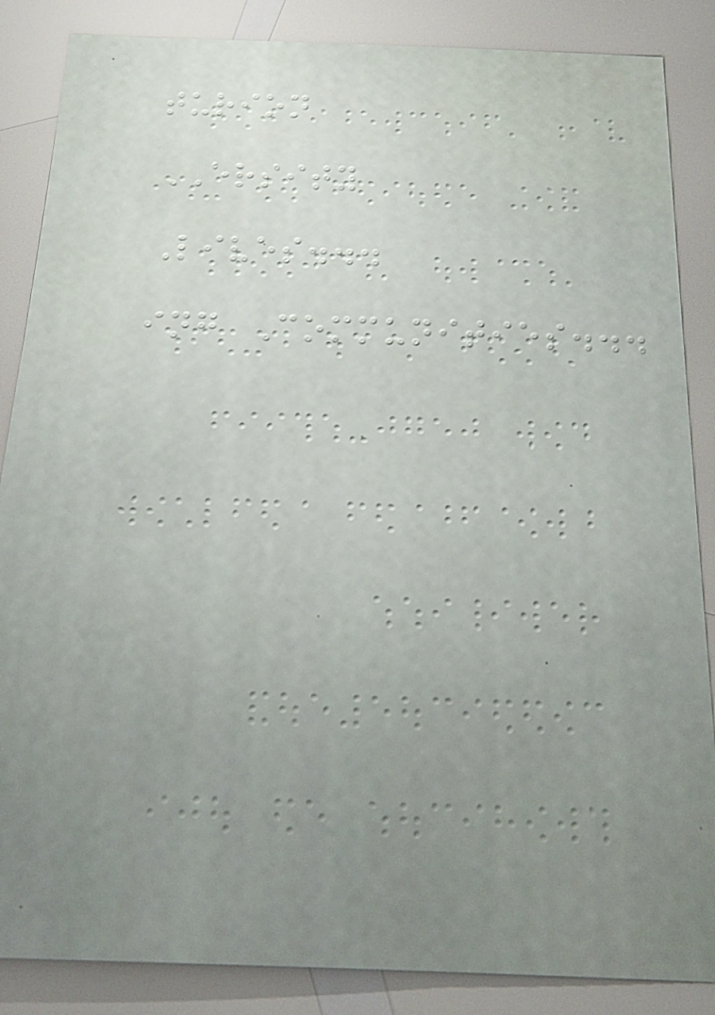turion
ERSITY
Lives...
ing Communities...
